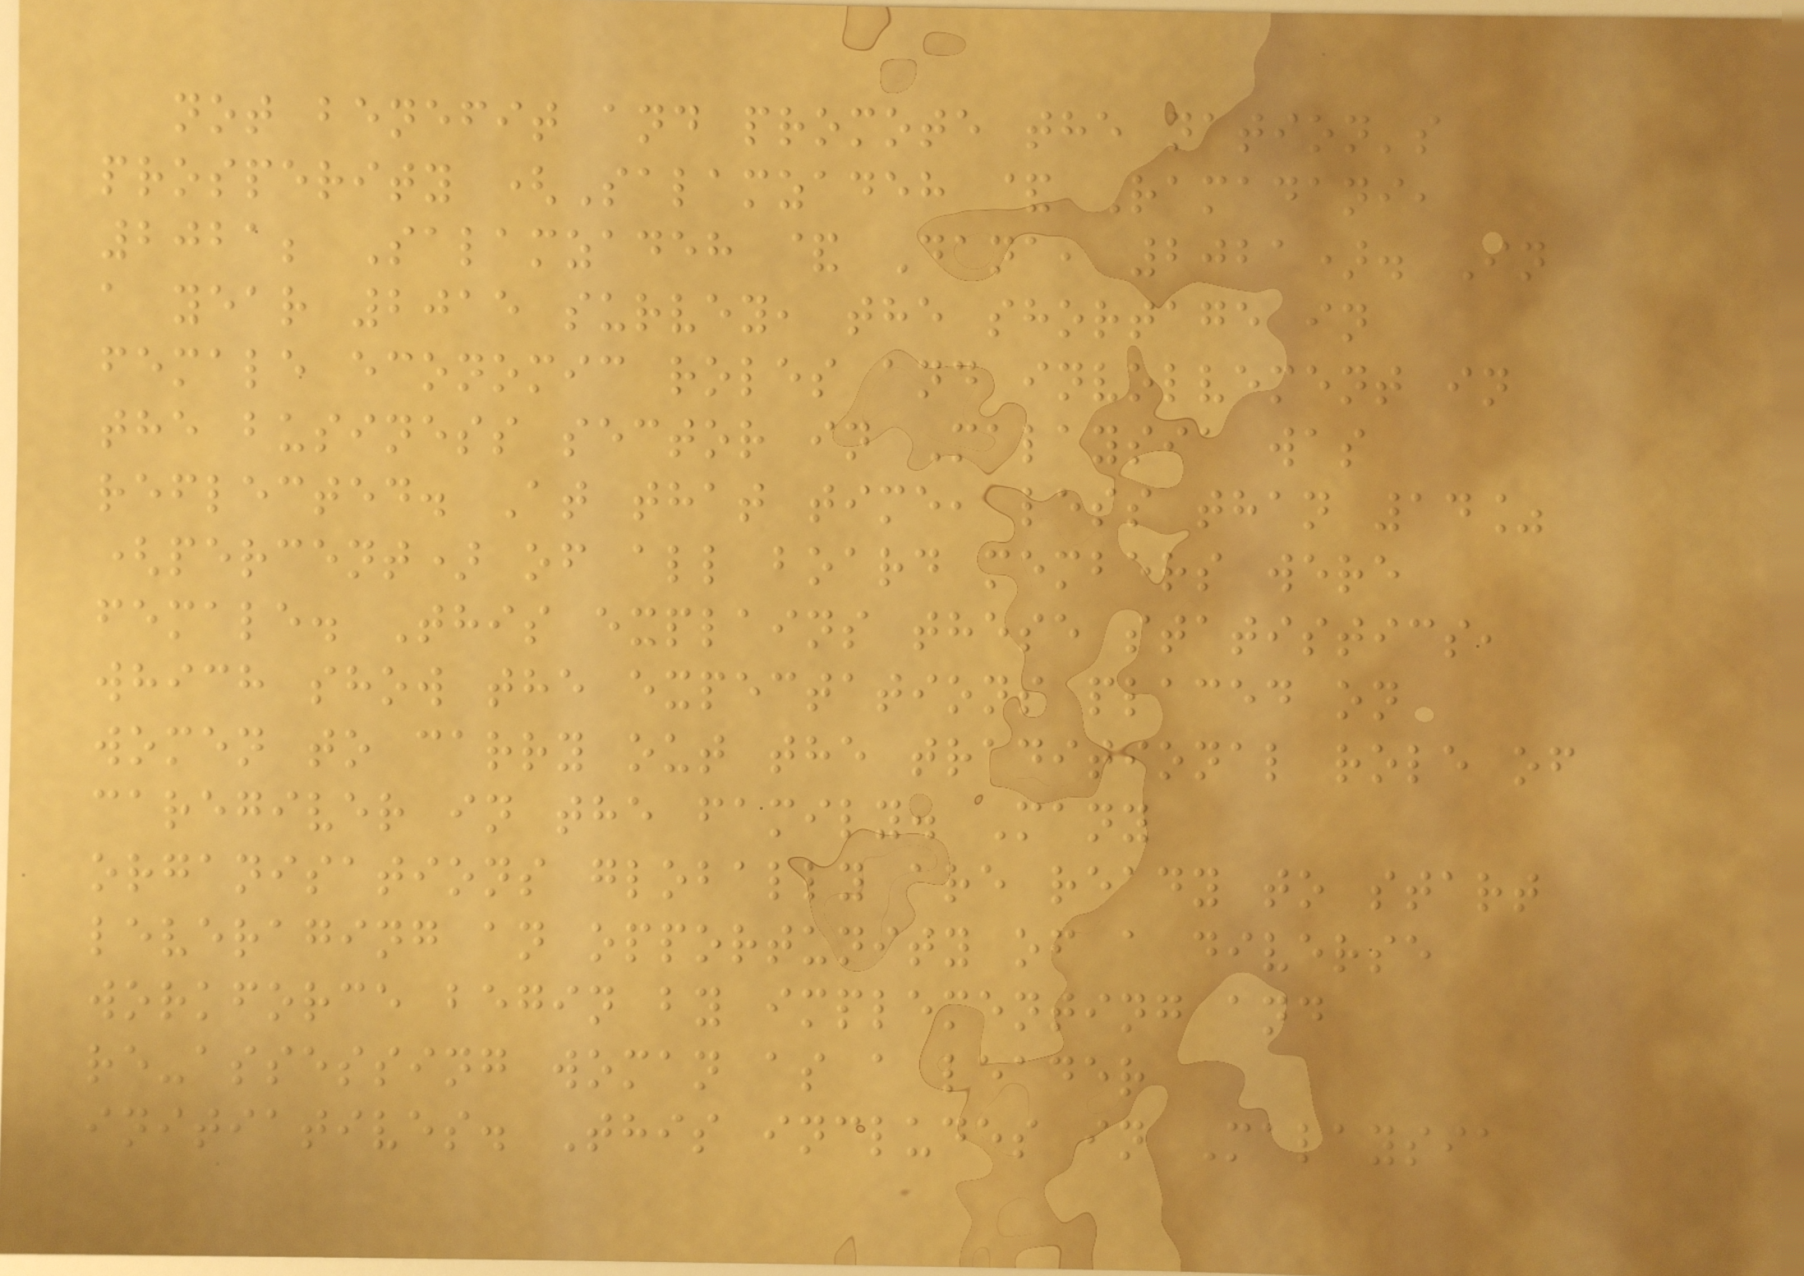not benefit and promote the nation's
prosperity (Salamzadeh & Ramadani,
2021; Salamzadeh & Dana, 2021). In
a year 2015 survey, the shortage in
female economic roles and involvement in
the business sector in Malaysia was
reflected. At that time, less than 14%
(percent) of all board members were
female. This explains these statistics,
which show the expectations placed on
women to carry out the traditional role of
caregiver in the family. Many
organisations globally are ready to start
leveraging an opportunity of a diverse
workforce begin by implementing and
re-assessing woman as a leader
initiatives. This includes in Malaysia
